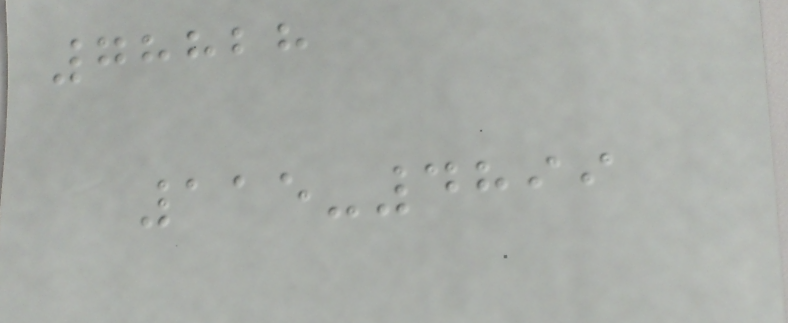78828
115-4899
